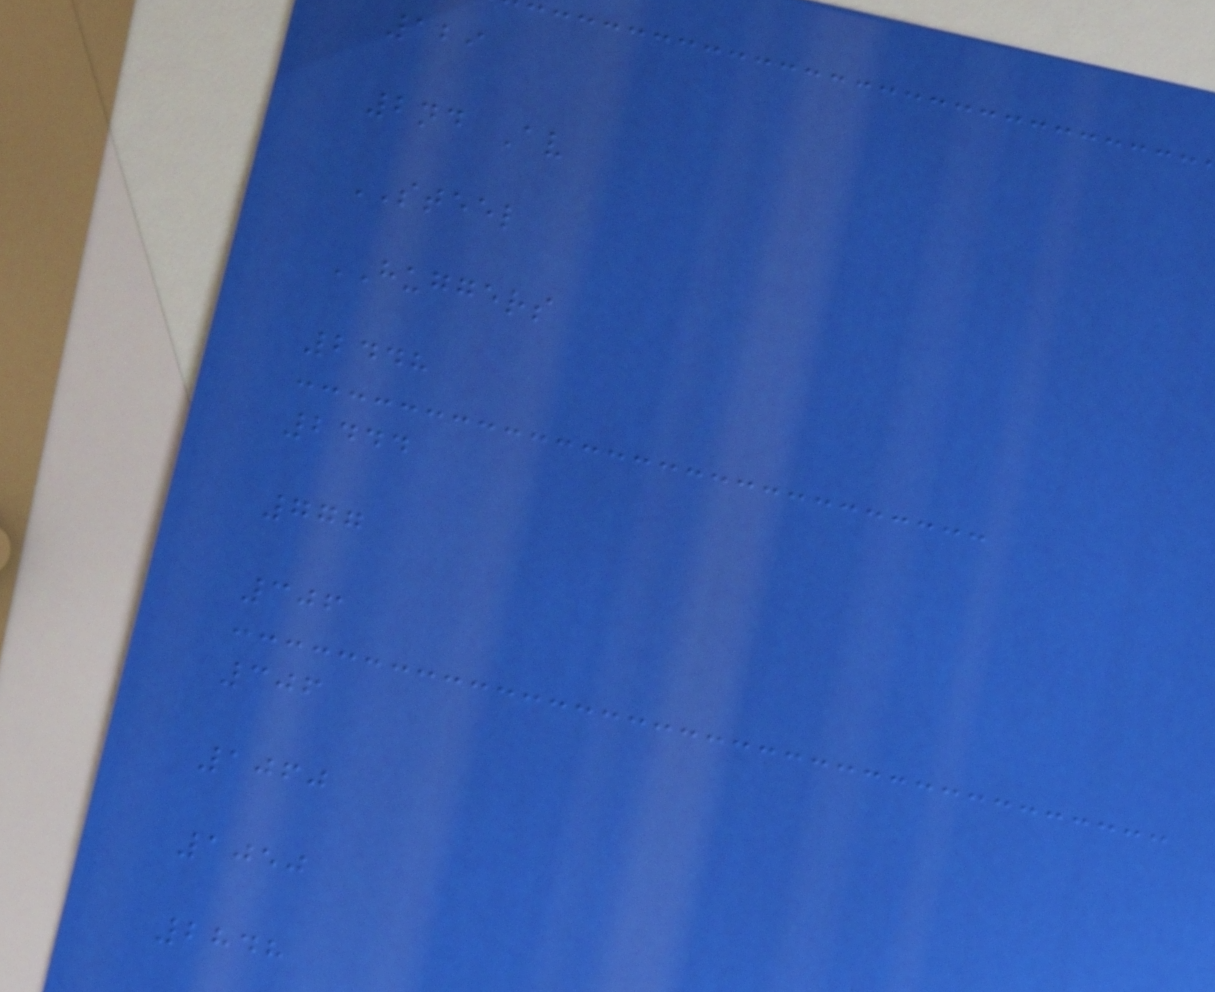129
2nd Av
STEEL
HUGGERS
2448
2444
777
306
306
1060
1050
2848
